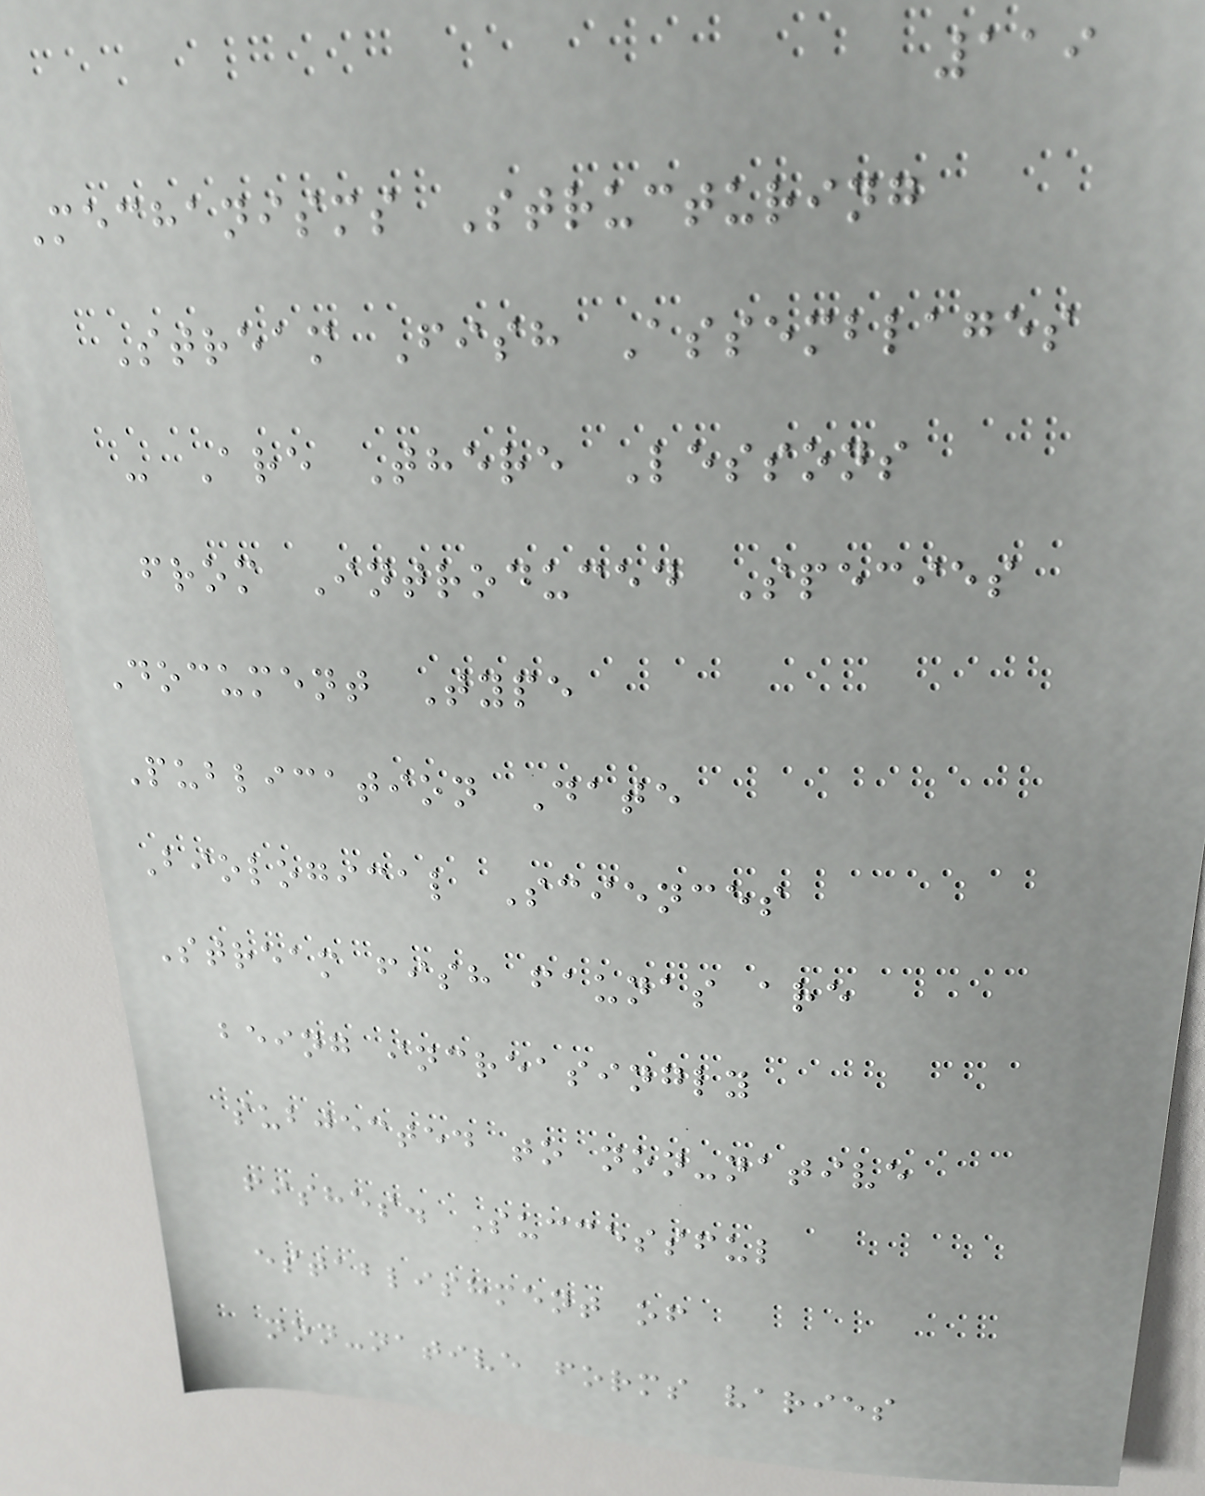119
Mechanisms Structuring
Stream Fish Assemblages
- Are There Lessons
from Introduced Species
Document Type
Publication Date
Biological Sciences
Stream fish faunas are
being increasingly
subjected to non-native
fishes. Successful
establishment of
non-native forms varies
